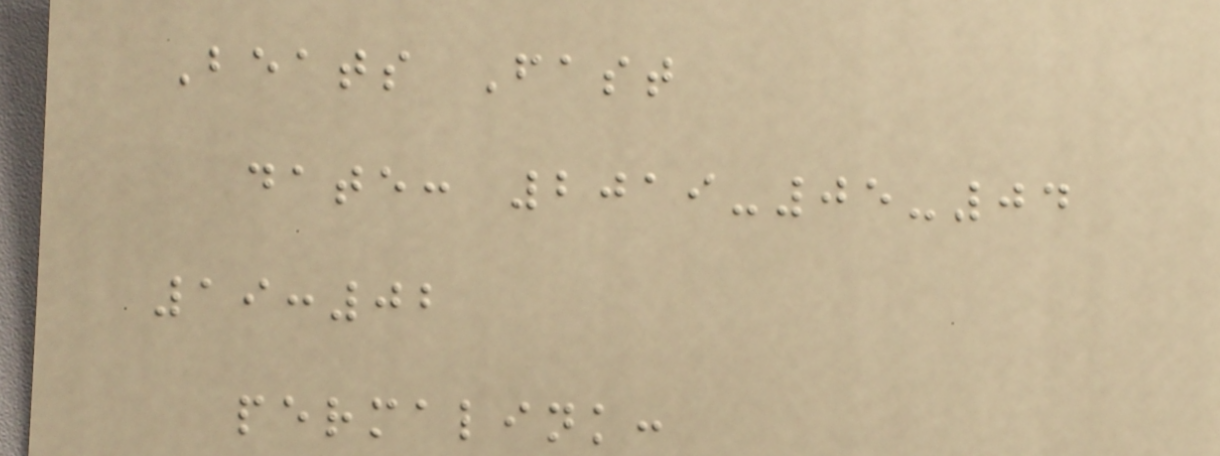Beats Fast
date: 2019-05-04
19:02
permalink:
